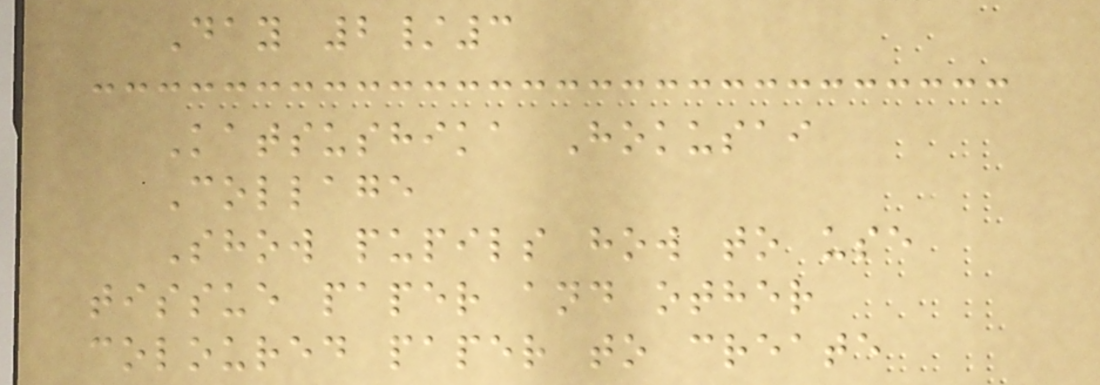Day 2/3
Katsushika Hokusai
Collage
Show pupils how to use
tissue paper and other
coloured paper to create
